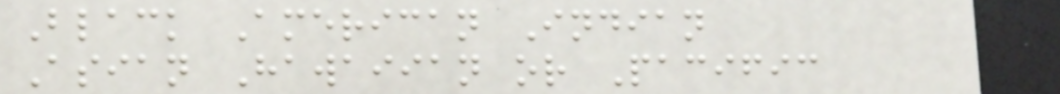Black American Indian
Asian Hawaiian or Pacific
